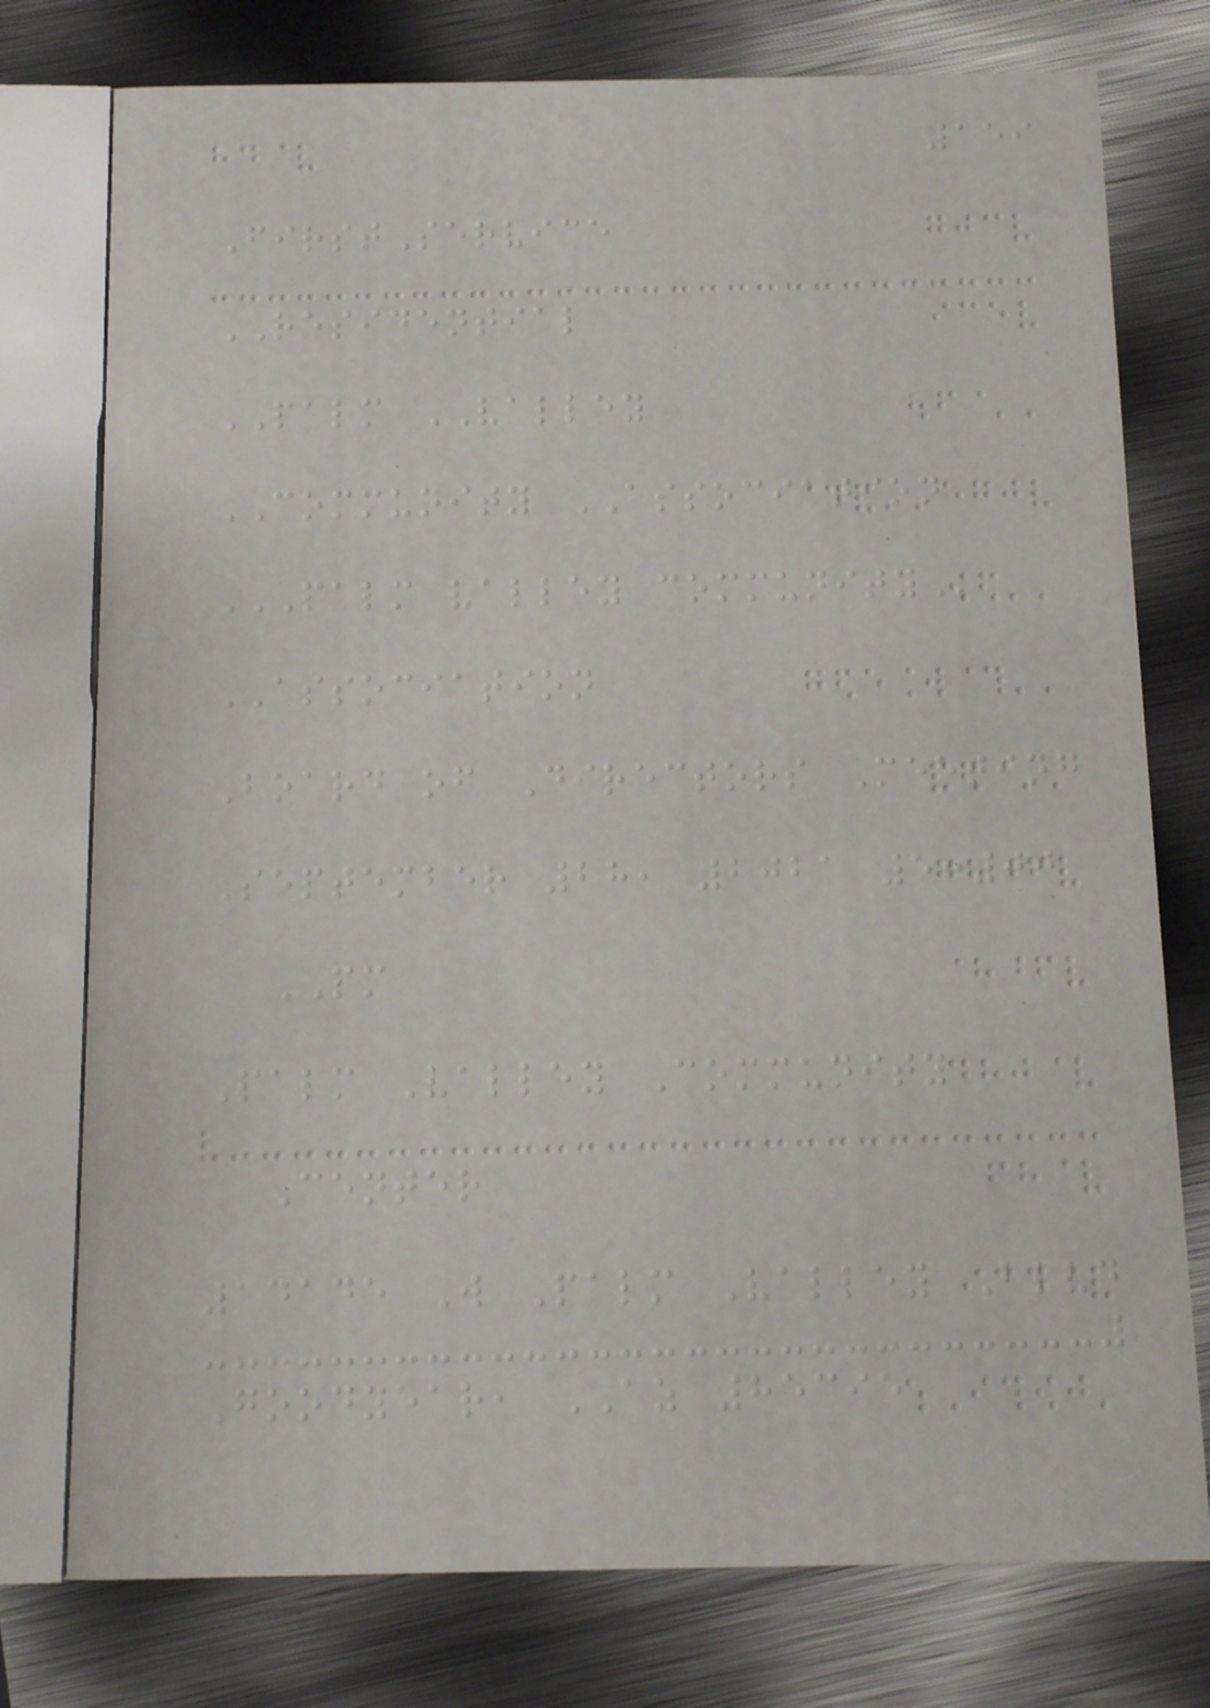159
FirstService
RESIDENTIAL
PALM VALLEY
COMMUNITY ASSOCIATION
PALM VALLEY COMMUNITY
ASSOCIATION
Board of Directors Meeting
September 28, 2021 5:00
PM
Palm Valley Community
Center
14145 W Palm Valley Blvd
Goodyear, AZ 85395
